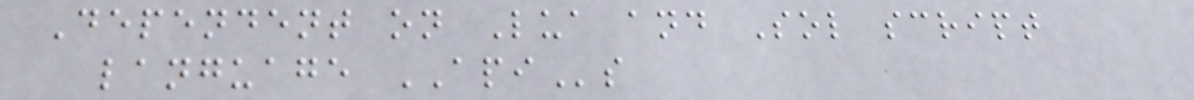Dependent on Lua and Sol script
language APIs
